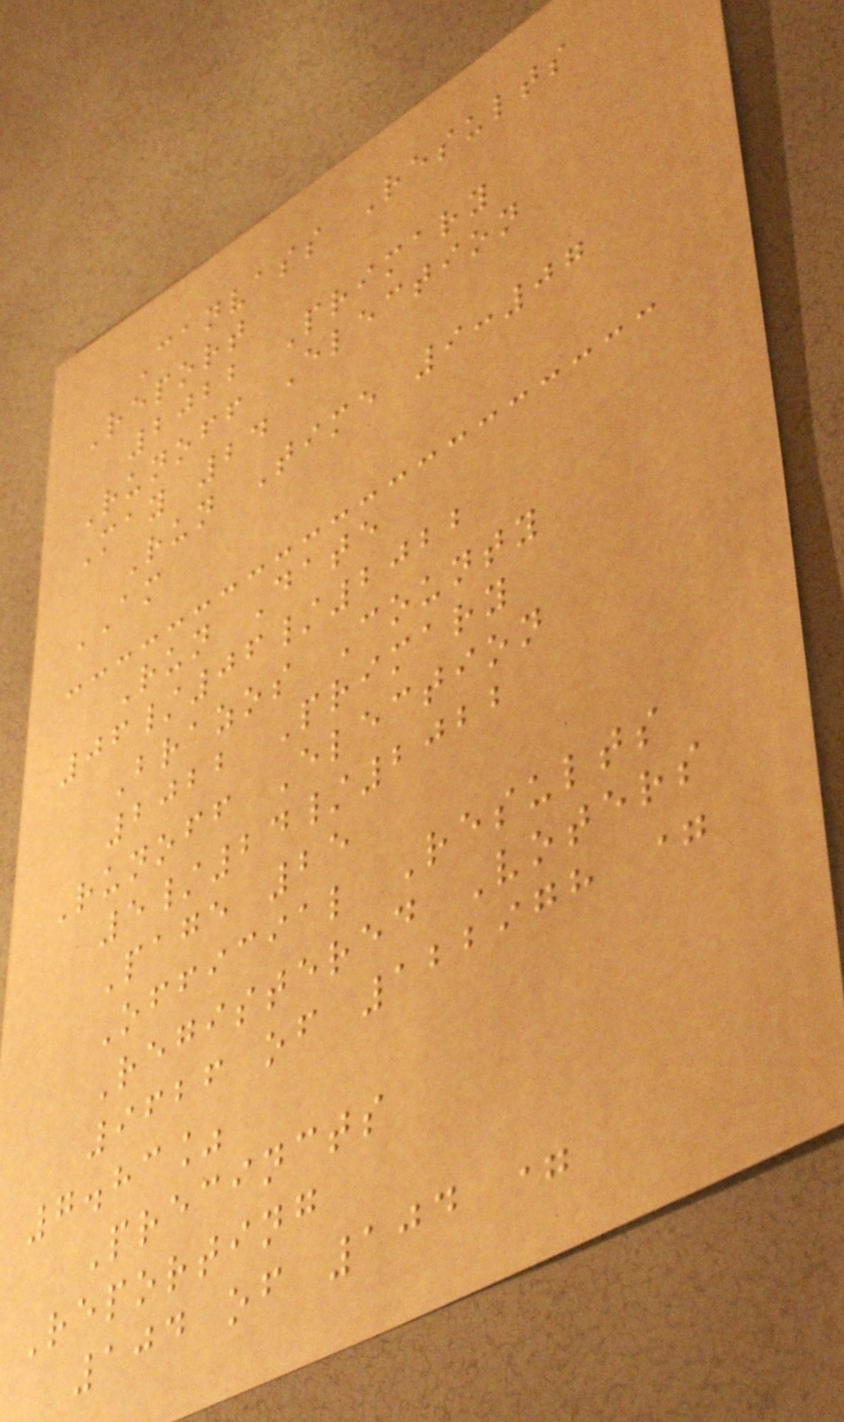Canvass Results
Report
2022 Primary
Runoff Election
May 24
Run Time 9:07
AM
Run Date
06/06/2022
Brazos County
2022 Primary
Runoff Election
5/24/2022
Page 25
Official Results
Registered Voters
9626 of 122978 =
7.83%
Precincts
Reporting
104 of 104 =
